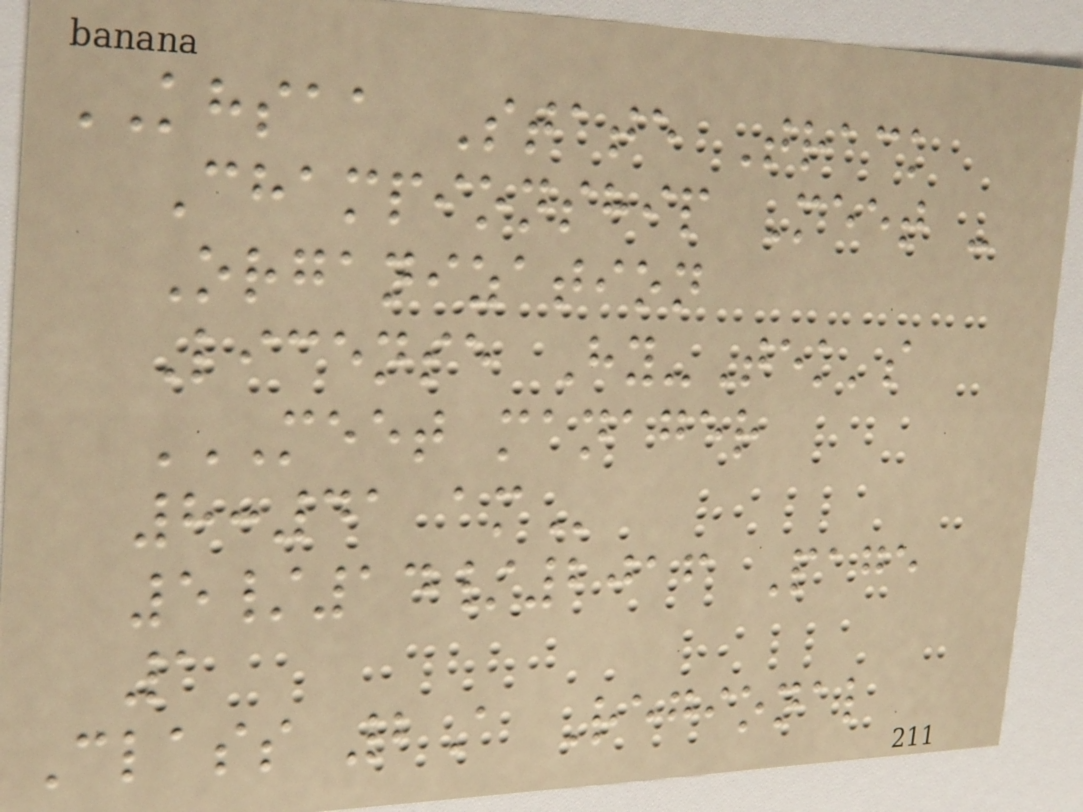KHSAA State Track
Championship Meet -
Organization
License Hy-Tek's
MEET MANAGER
8:41 AM
5/14/2016 Page
1
Class 2A Regional
